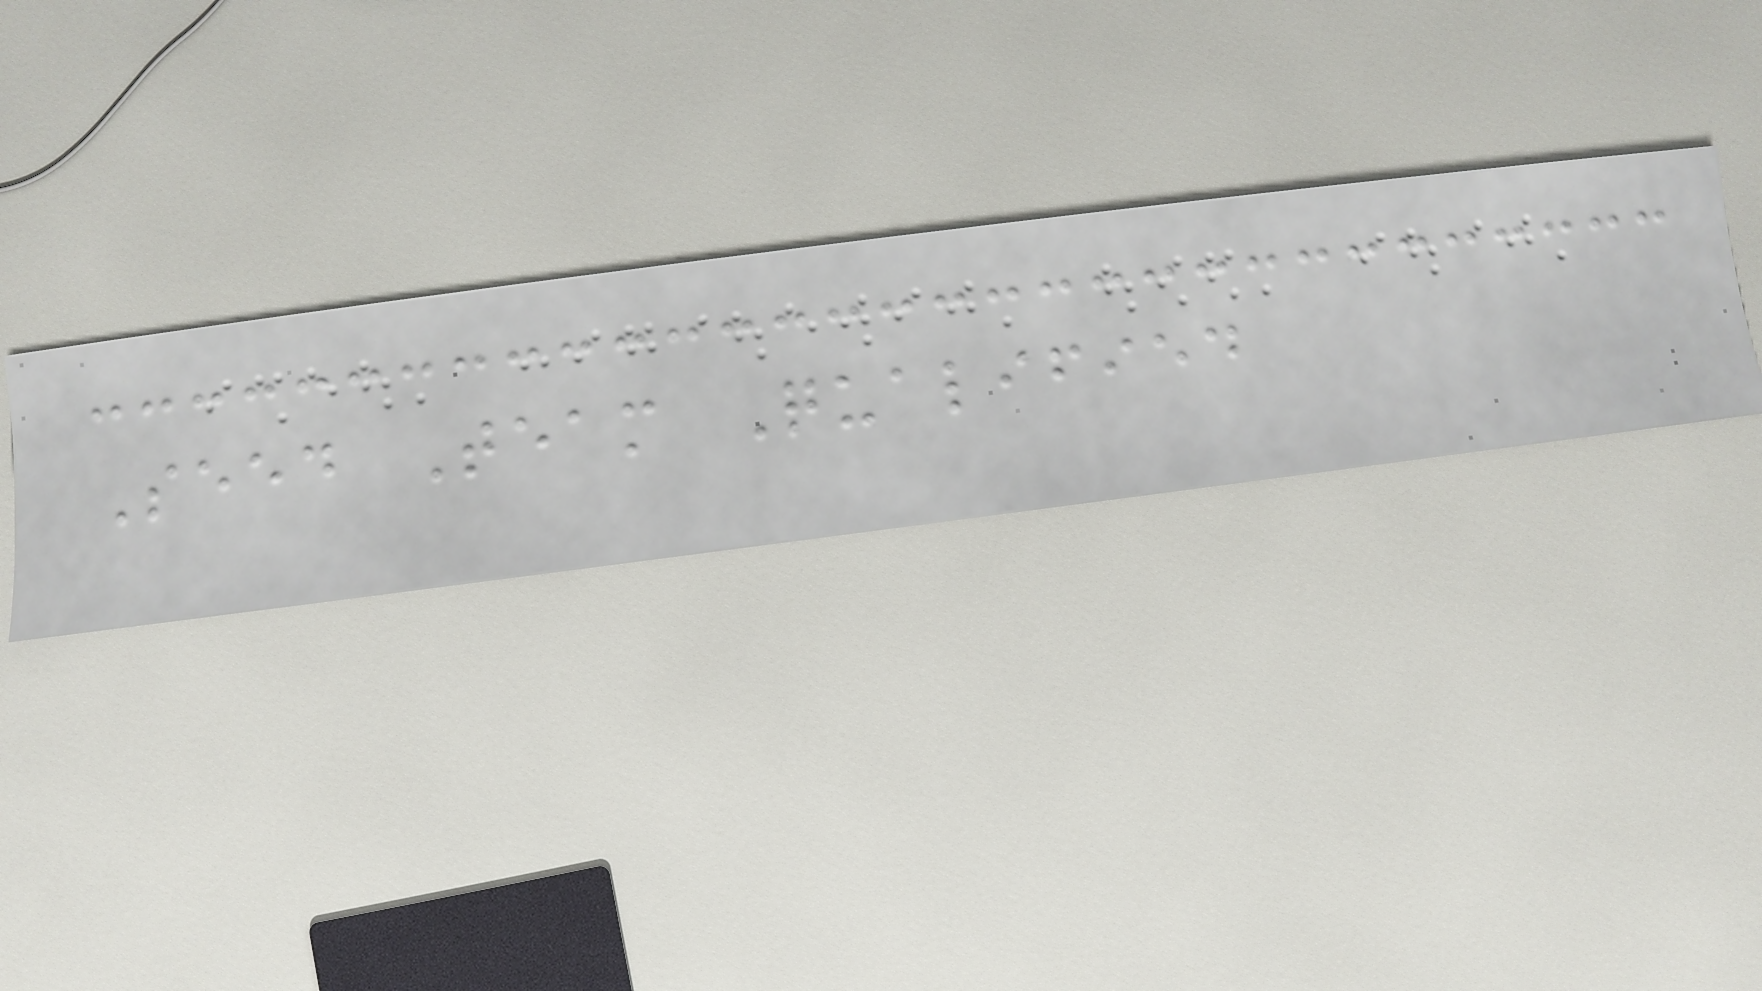Seed Team Qualified
